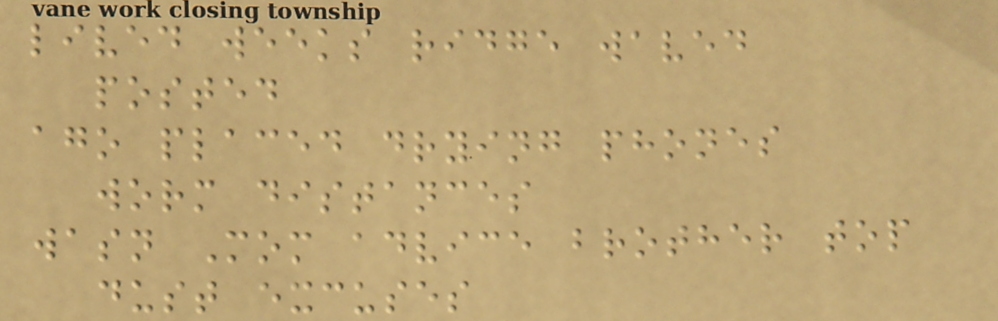lived weeks ridge waved
posted
ago placed drying phones
worm distances
wasn Mom advice brother top
dust excuses
